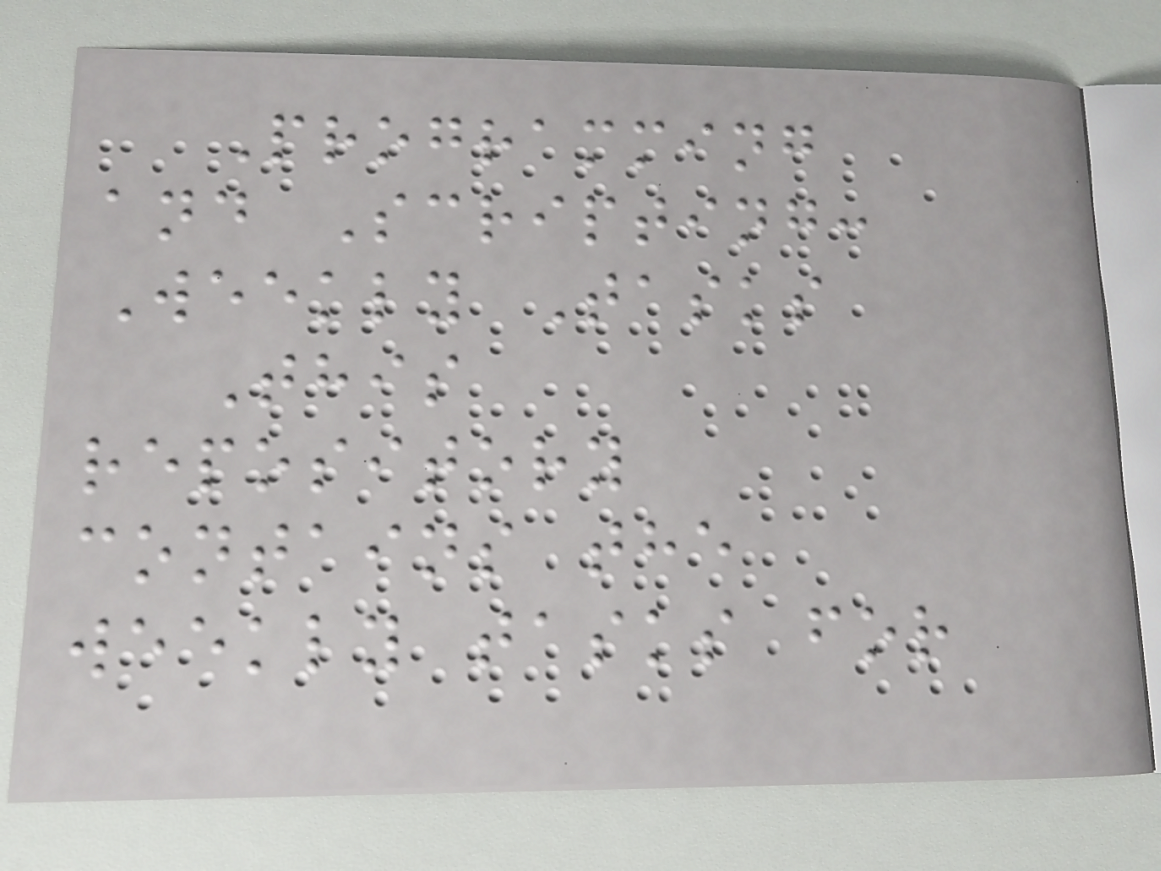Programming
and Scripting:
Weekly Tasks
This
repository
contains the
weekly tasks for
